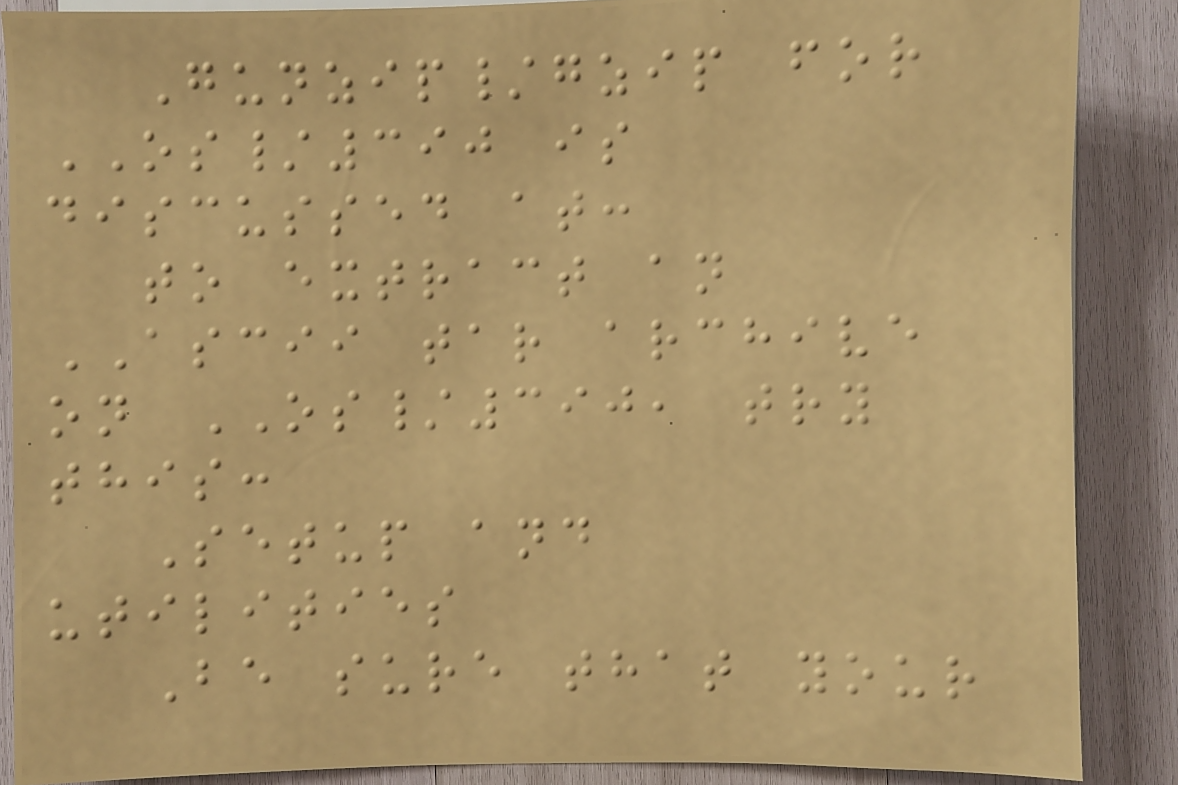Gunzip/gzip for
OS/390 is
discussed at:
to extract an
ASCII tar archive
on OS/390, try
this:
Setup and
utilities
Be sure that your
